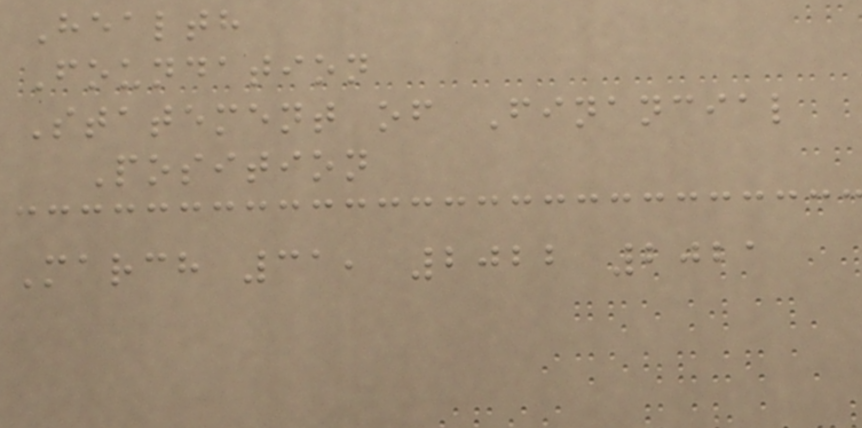Health
Foundation
Statement of Financial
Position
March 31, 2022 2021
